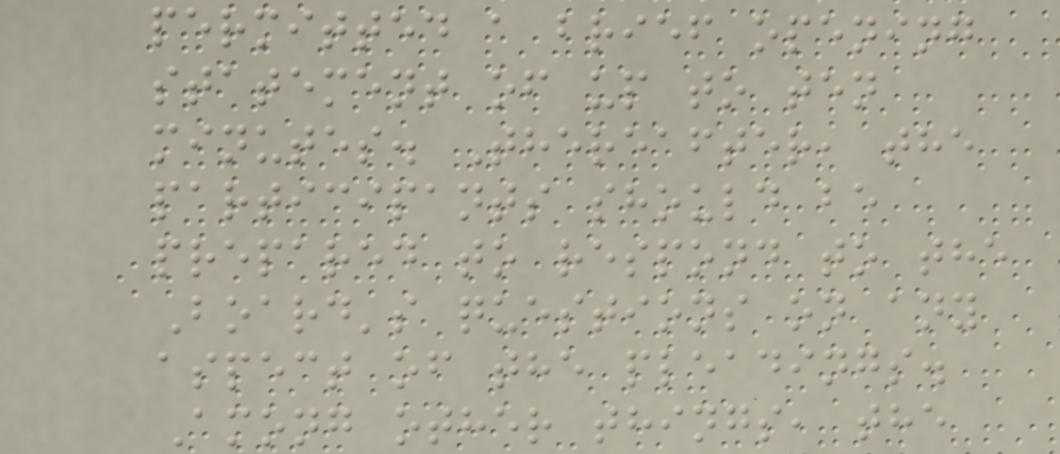permitted a brief opening
statement of up to ten
minutes. Thereafter, the
participants should be
prepared to respond to the
Board's questions on any
aspect of the pleadings.
Among other things, the
